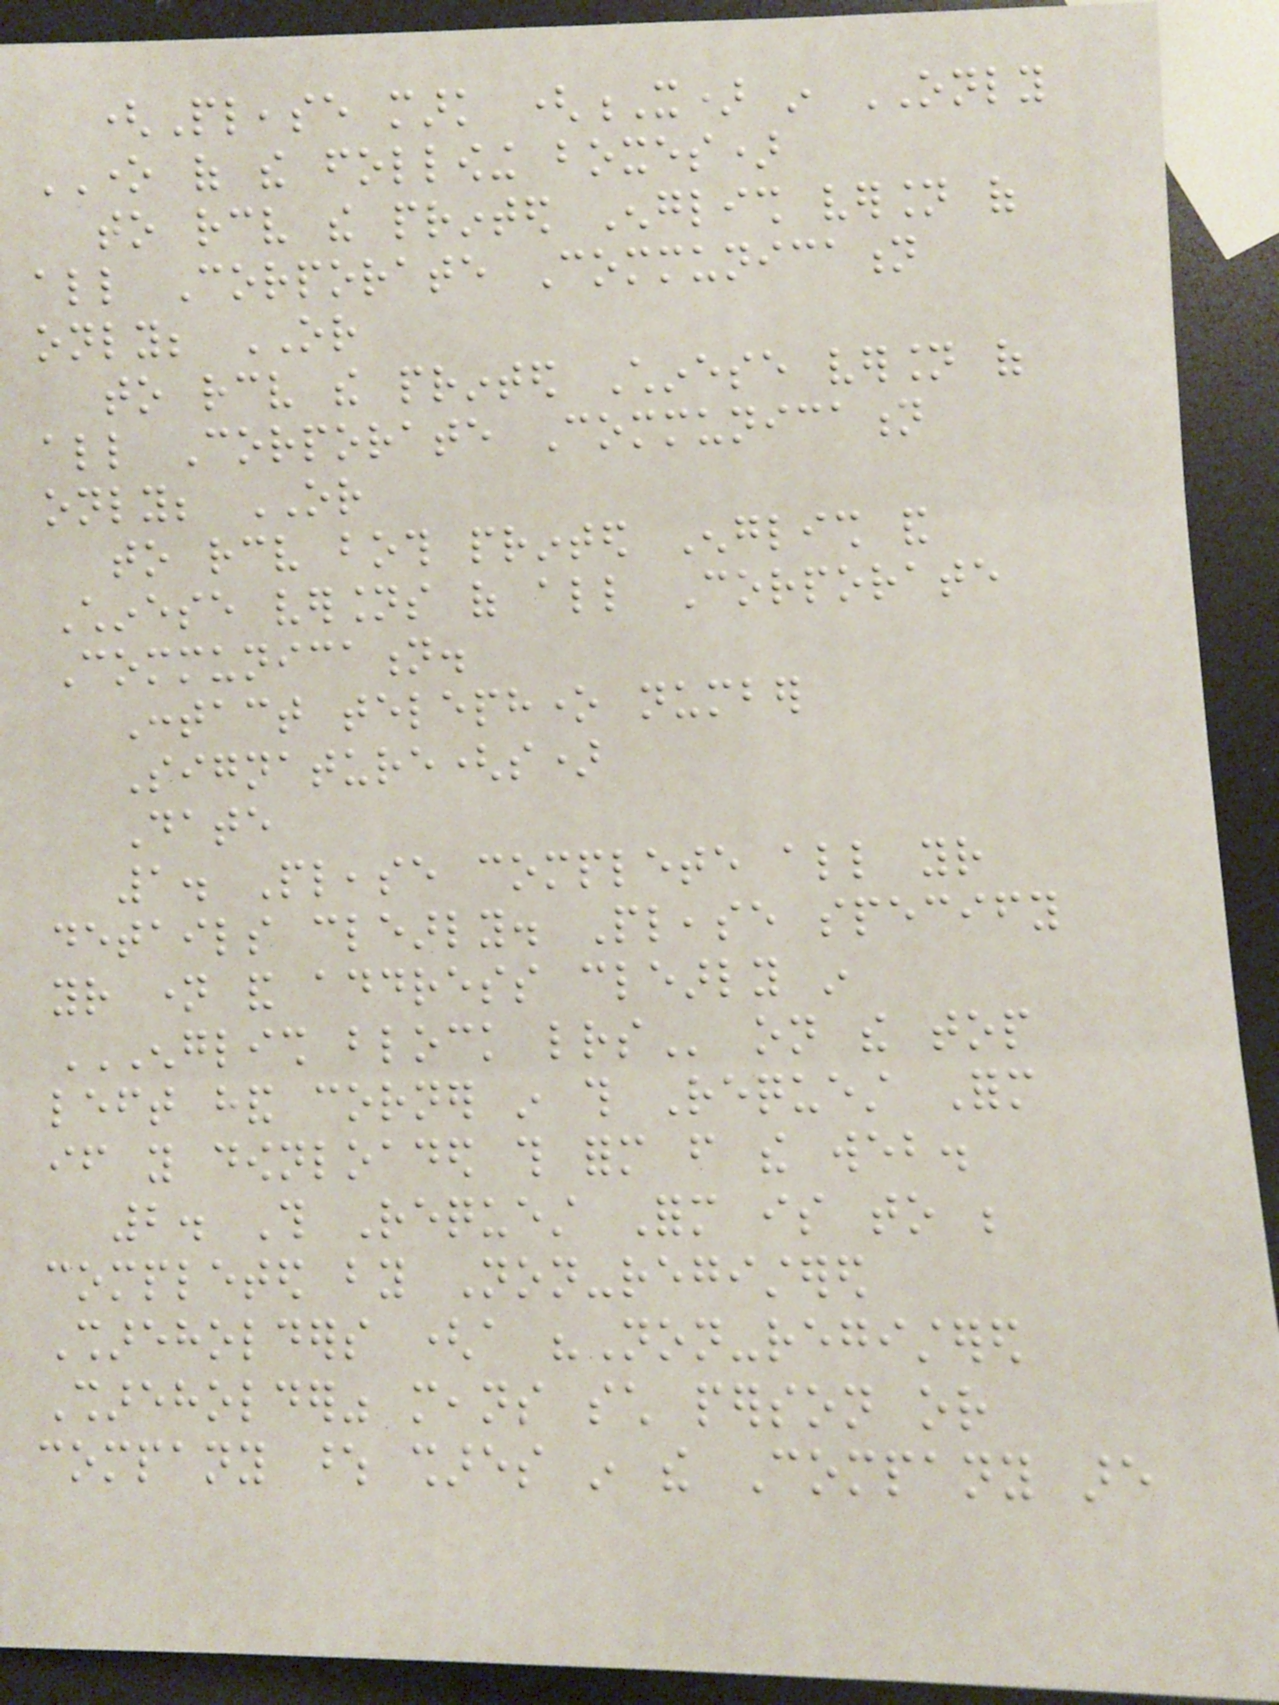(Please mark (X) in ONLY
ONE of the following boxes)
to receive the printed English version of
all Corporate Communication
only; OR
to receive the printed Chinese version of
all Corporate Communication
only; OR
to receive both printed English and
Chinese versions of all Corporate
Communication.
Contact telephone number
Signature(s)
Date
1. Please complete all your
details clearly. Please specify
your name and address clearly in
ENGLISH BLOCK LETTERS on the top
left hand corner in this Request Form
if you downloaded this form from the web.
2. This Request Form is to be
completed by Non-registered
Shareholders (a "Non-registered
Shareholder" means such person or
company whose shares in the Company are
